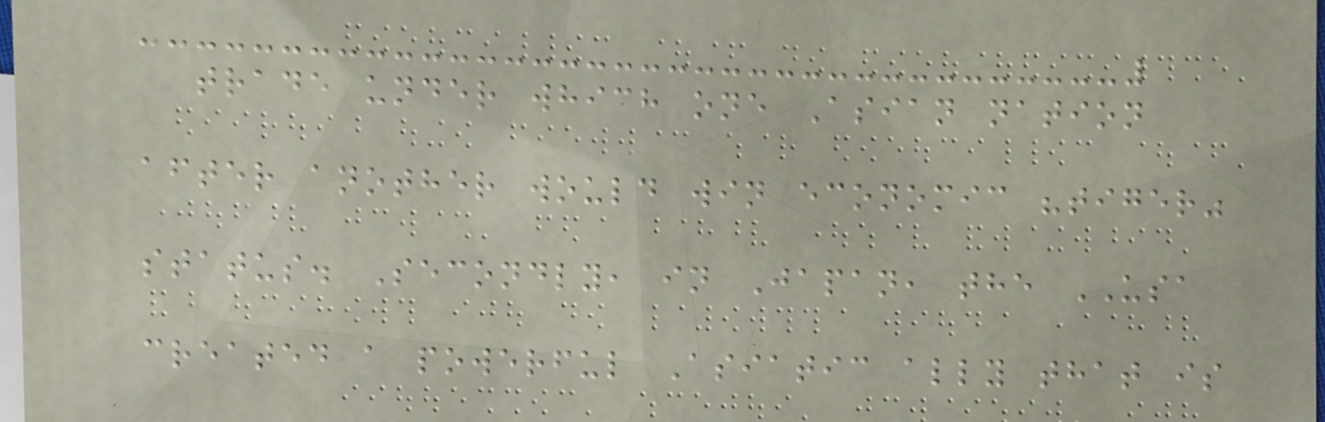trade under which one Asian nation
after another would win economic "tiger"
status. Secondly, in Japan, the USA
created a powerful Asiatic ally that is
